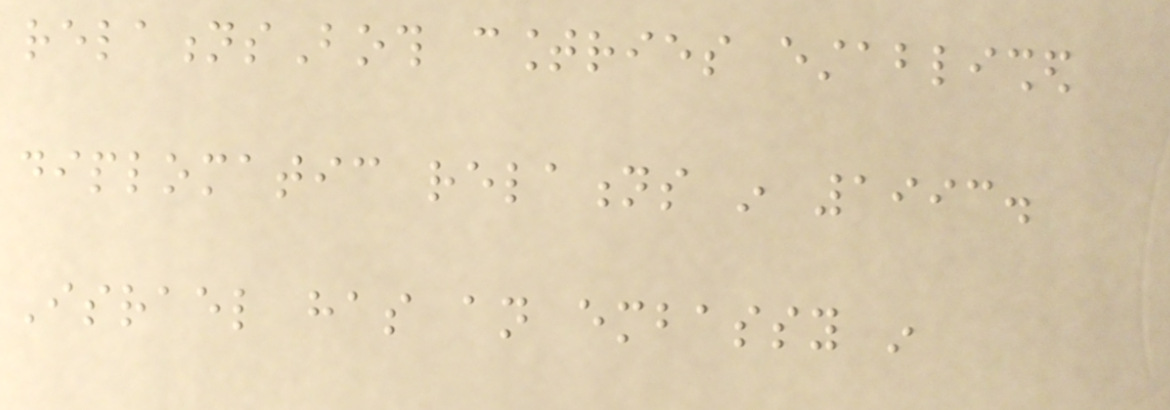relationsBoth countries established
diplomatic relations in 1993.
Israel has an embassy in
